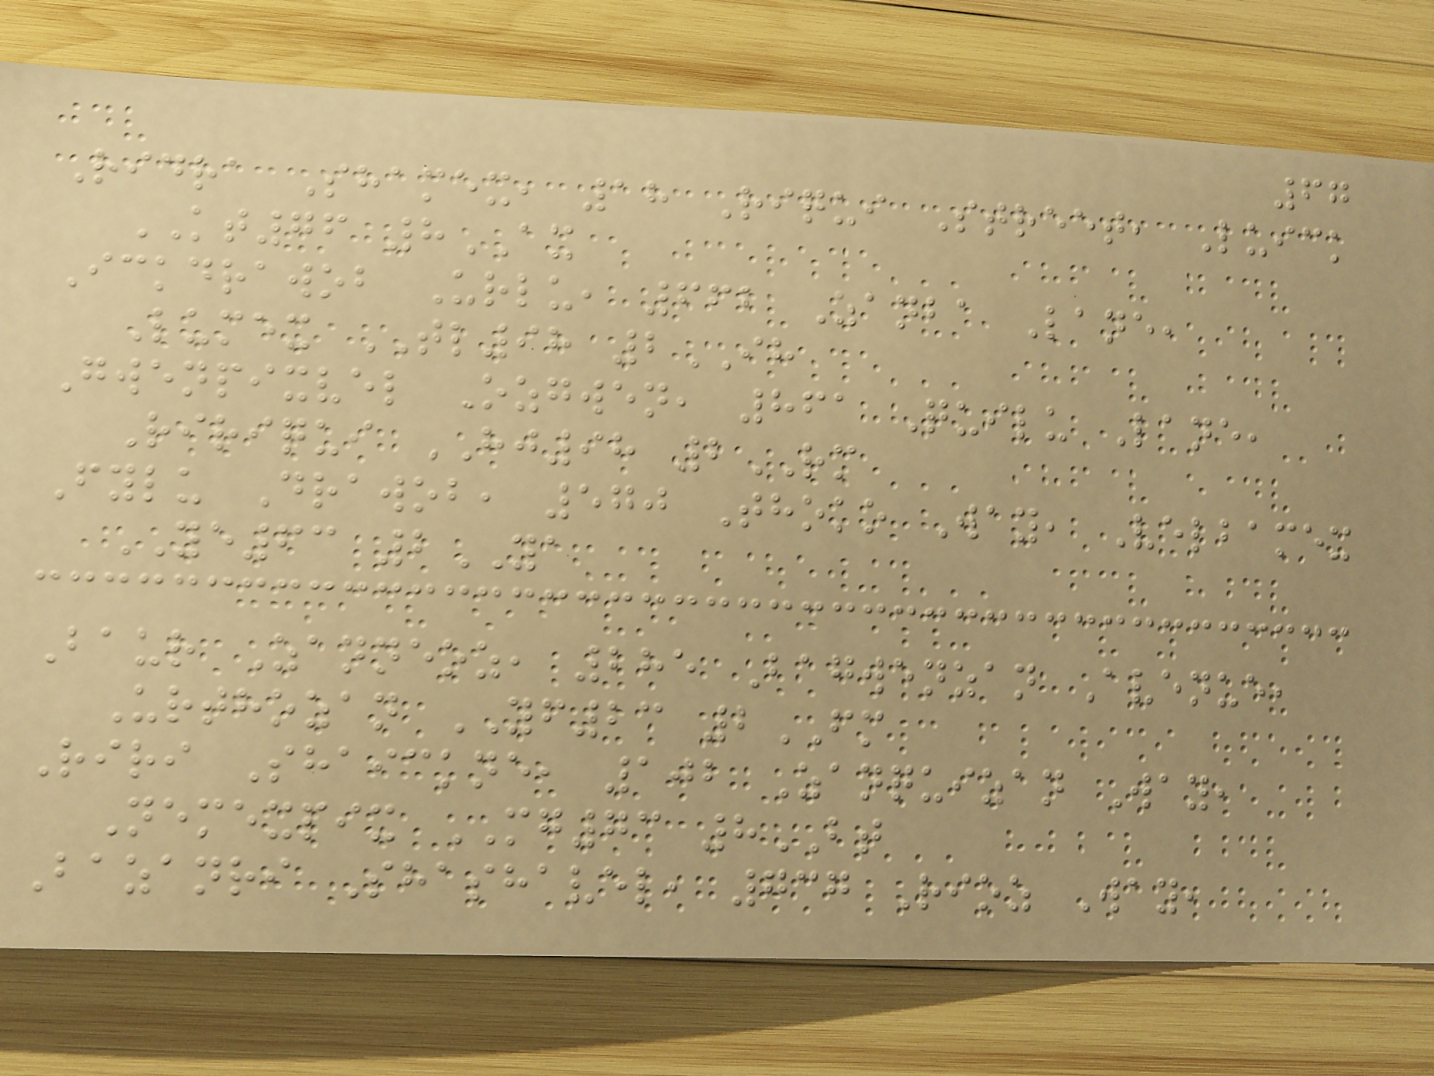67
Ridra Shamex, 18 Riqui Street, Luick
KT76 8AX
Ickdrawob Urlu, 662 Zanba Lane,
Lumex TL98 2IH
Gwenpixvel Ozgwen, 861 Quilu Lane,
Ririqui HJ98 2RM
Fylu Drawob, 570 Thoko Way, Velbamex
YE63 2YA
Baur Zanneoz, 285 Bagwenzan Avenue,
Urthozan YF23 2FM
Riri Shaickne, 102 Zanquizan Way,
Nemexpix MG73 8BT
Bazanri Shashavel, 737 Rioz Way,
